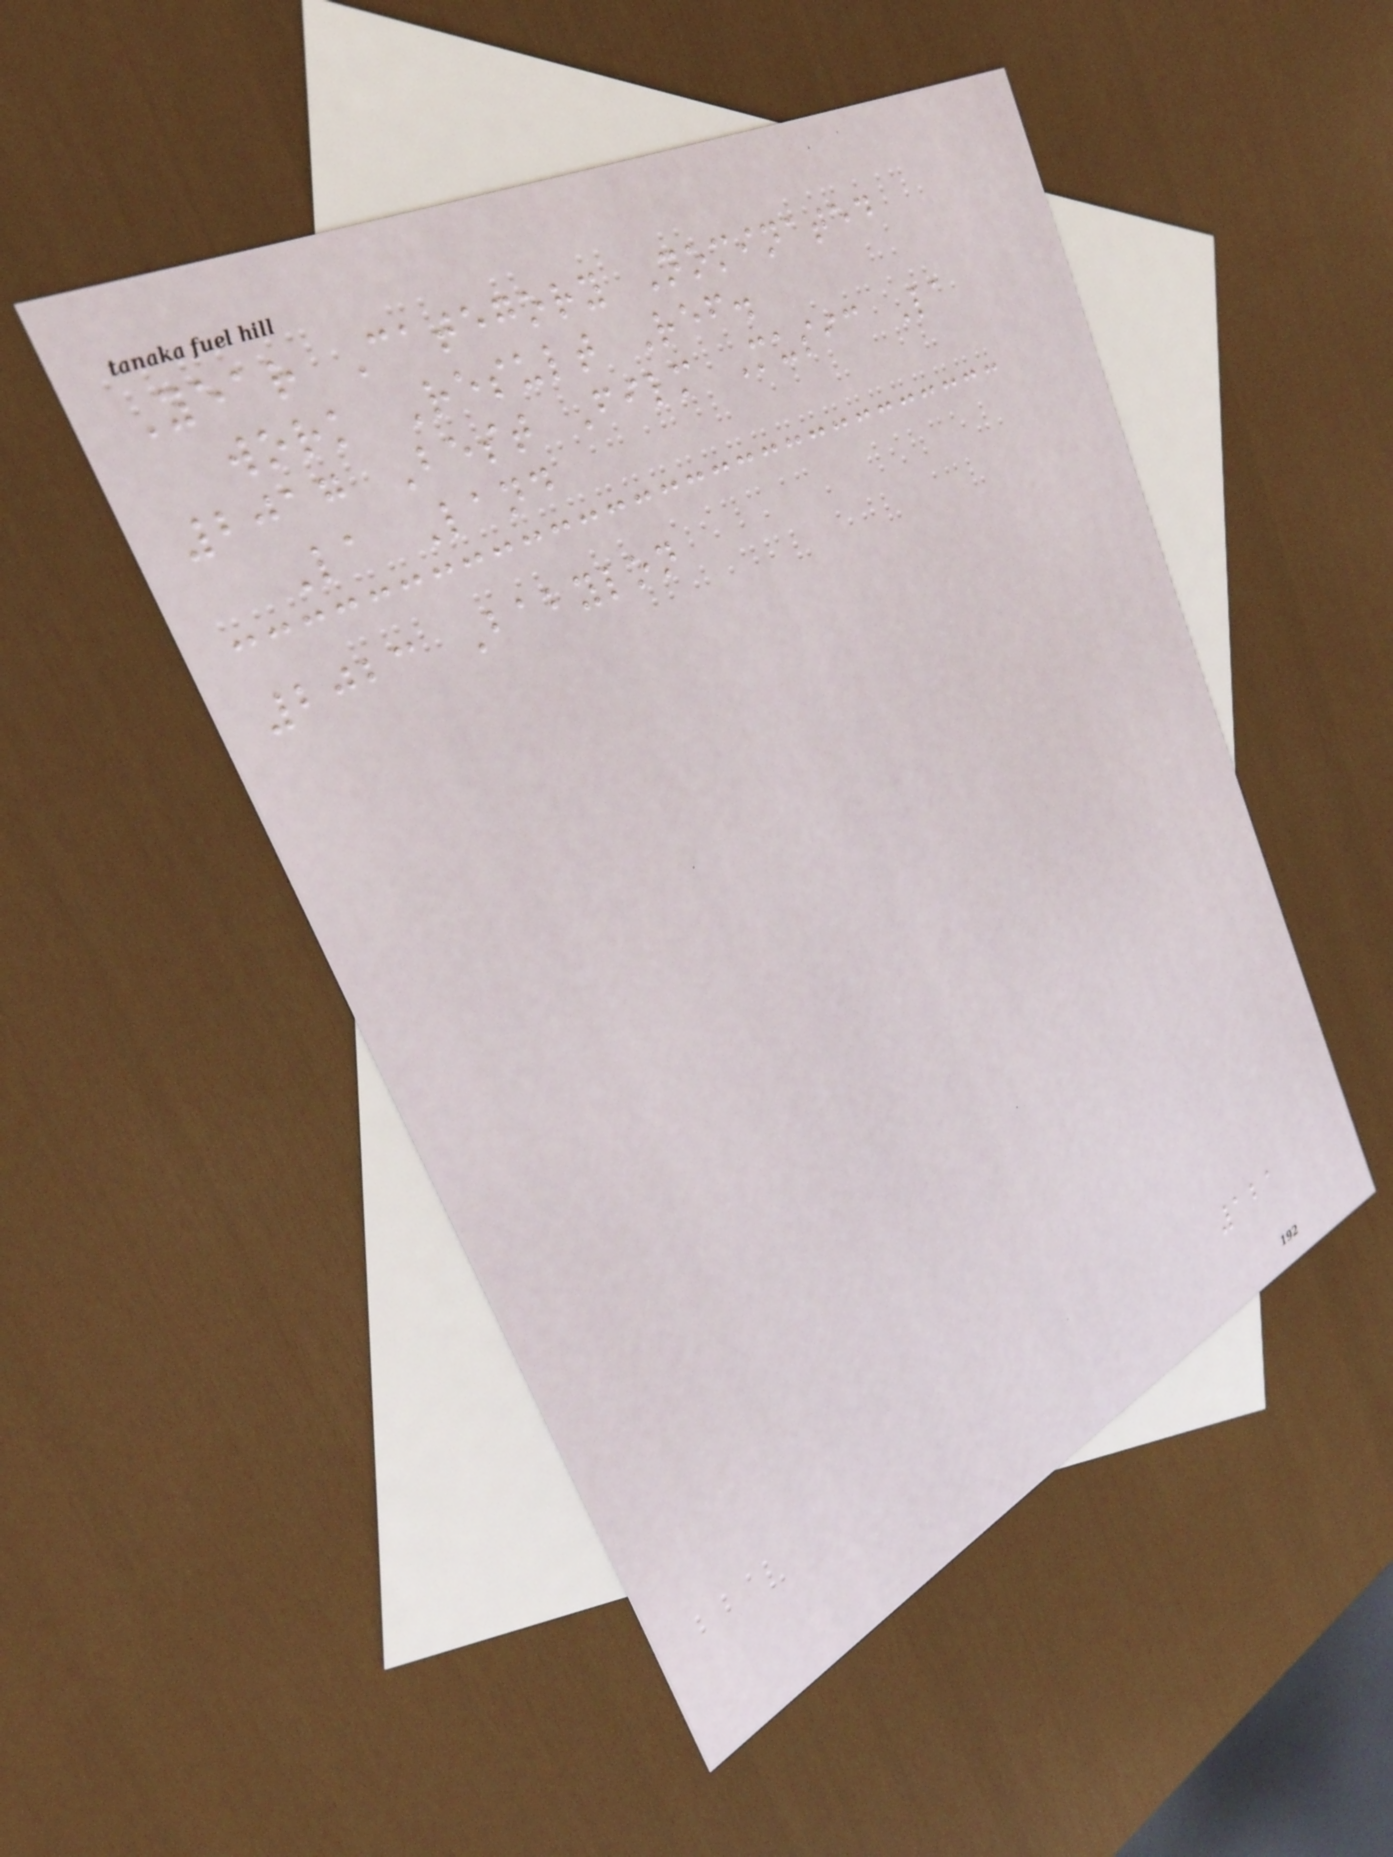Year Category Nominated
work Result Ref.
2017 Best Film Music La
La Land
2023 Babylon
121
